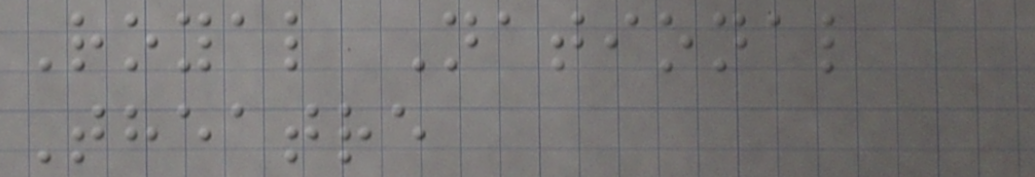Royal National
Theatre
